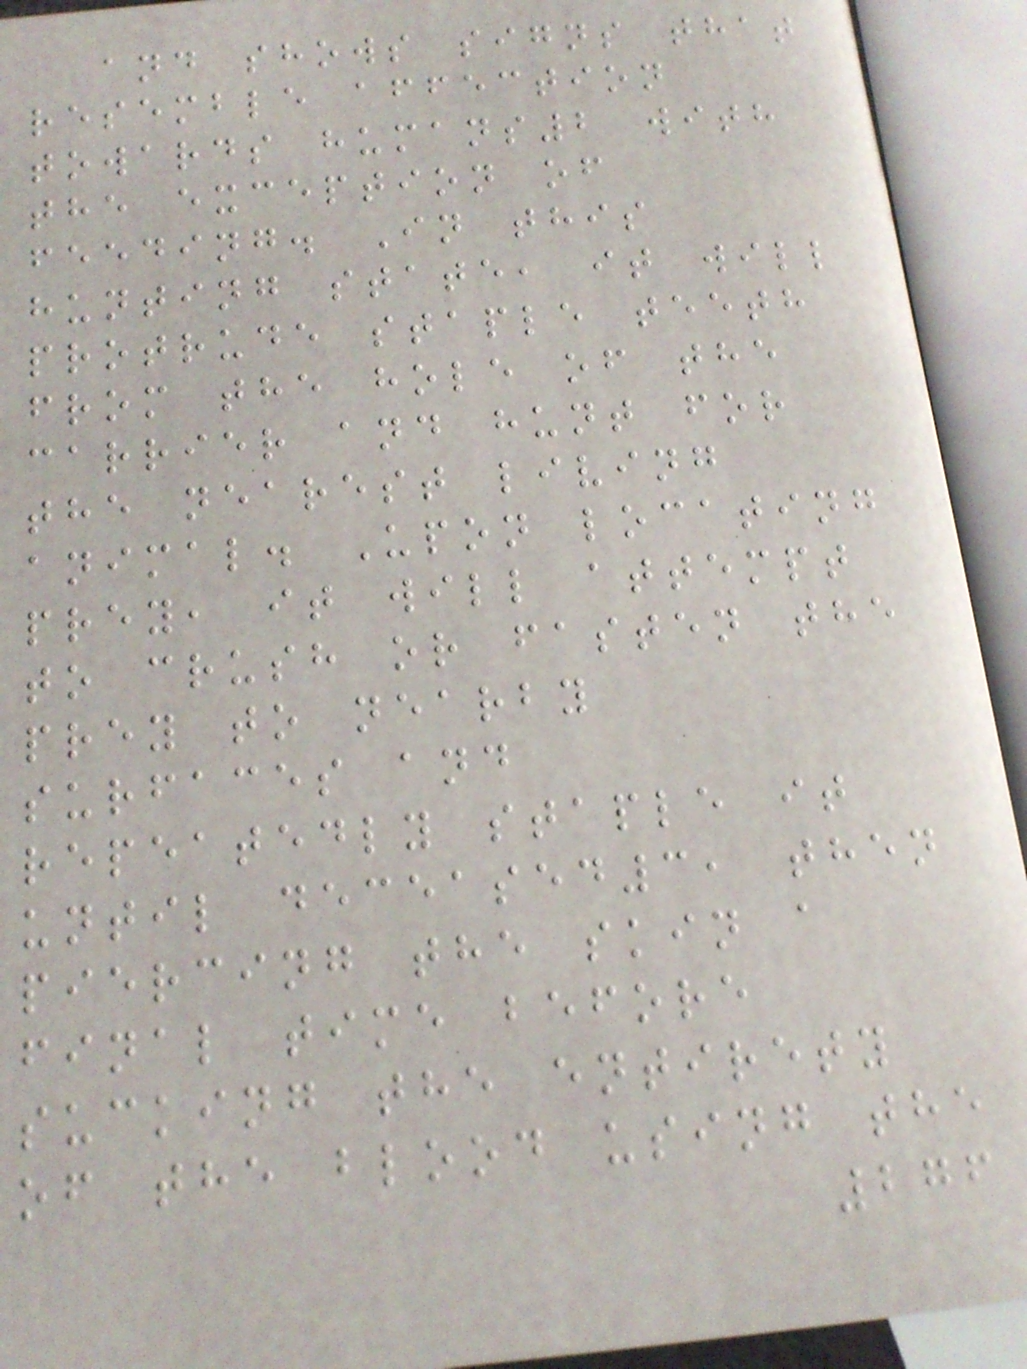and shows signs that
resemble affection
towards humans2 with
the exception of
feeding. In this
hunting state, it will
protrude staple teeth
from the hole of the
carrier and hunt for
the nearest living
animal. Upon locating
prey, it will attempt
to crush or fasten the
prey to nearby
surfaces and
repeatedly staple it
until deceased3, then
piercing the skin a
final time before
sucking the entirety
of the blood using the
276
